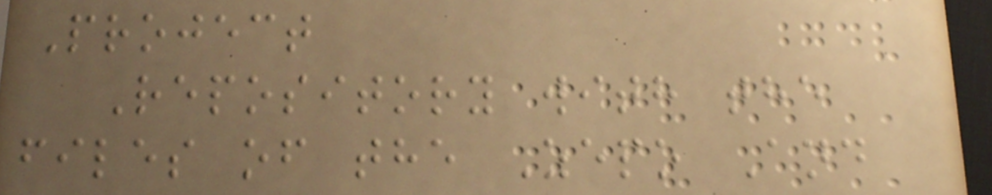Project
Repository with the
files of the Zepo And
